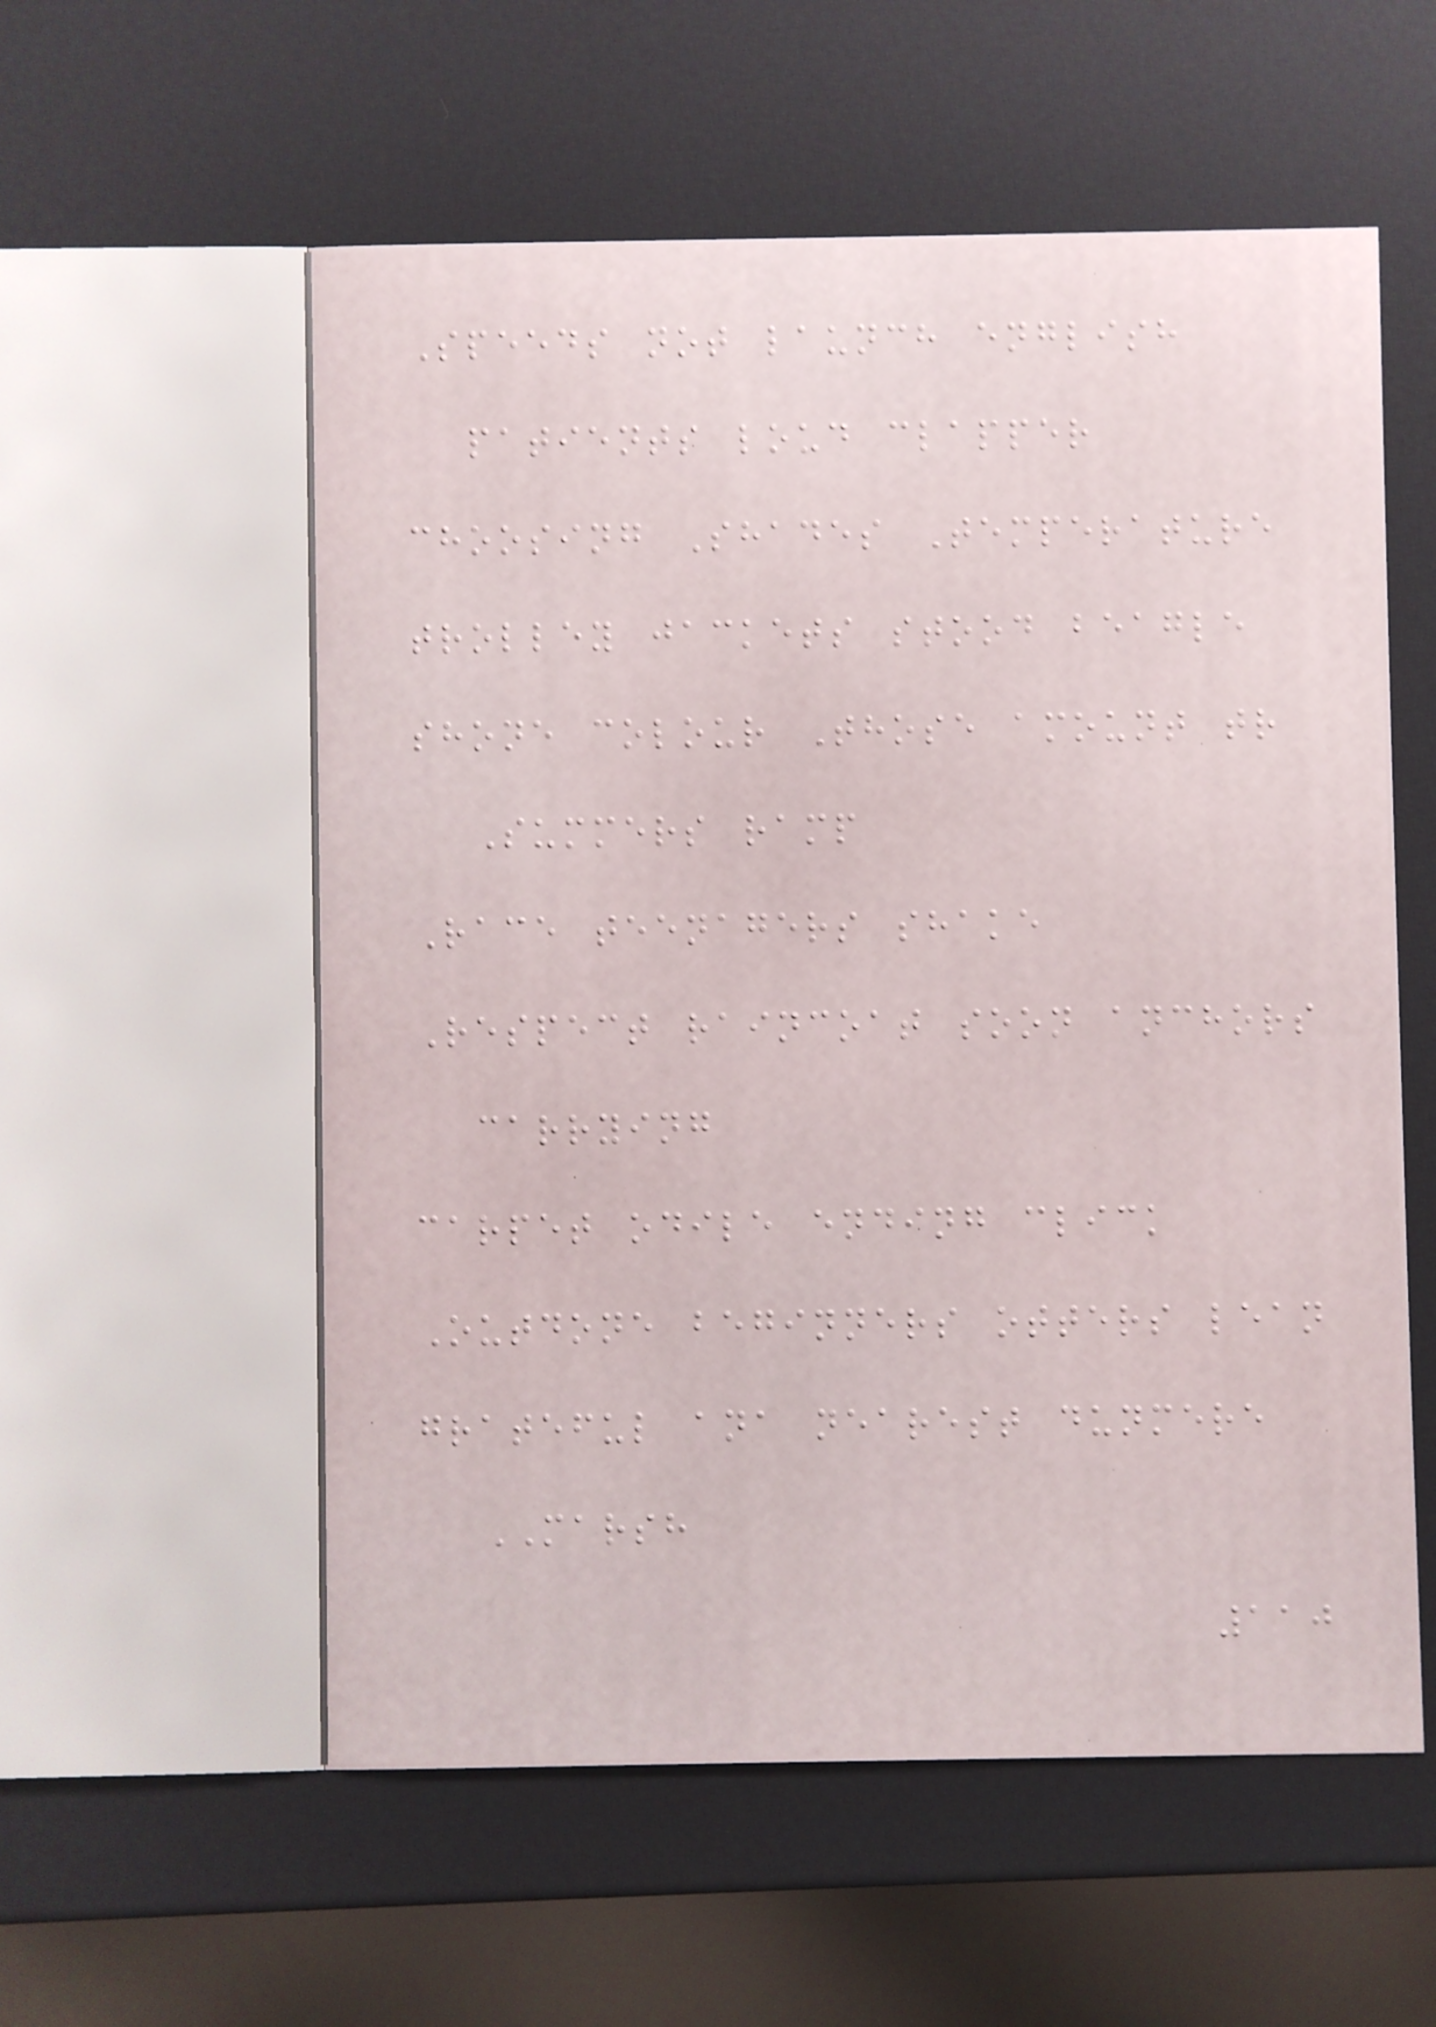Speeds not launch english
patients loud clapper
choosing Shades Temperature
trolley jackets stood beagle
shone colour Those amount tr
Summers ramp
Race teenagers shake
Respect raincoat soon anchors
carrying
carpet odile ending click
Outdone beginners otters lean
grateful ana nearest dunmere
MARSH
110
